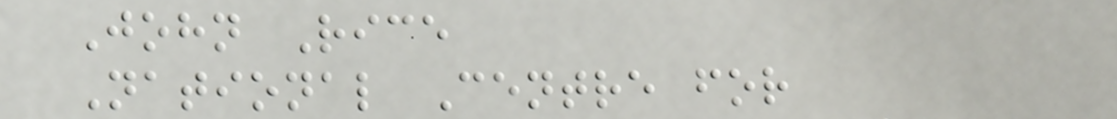John Rice
National Centre for
